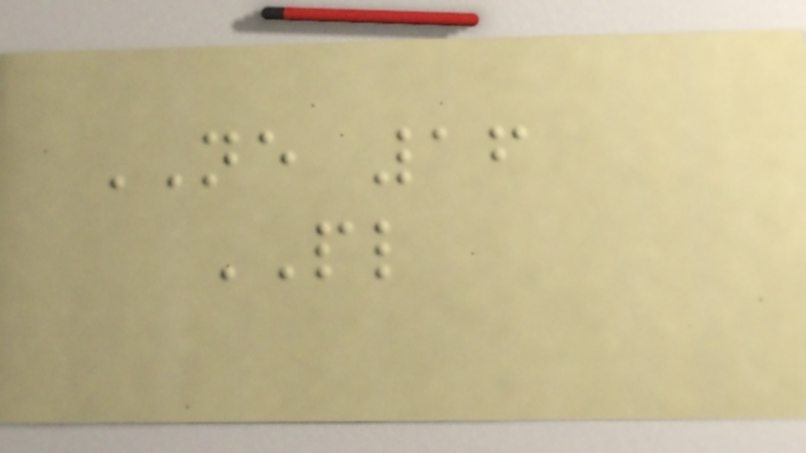NE 16
PL
